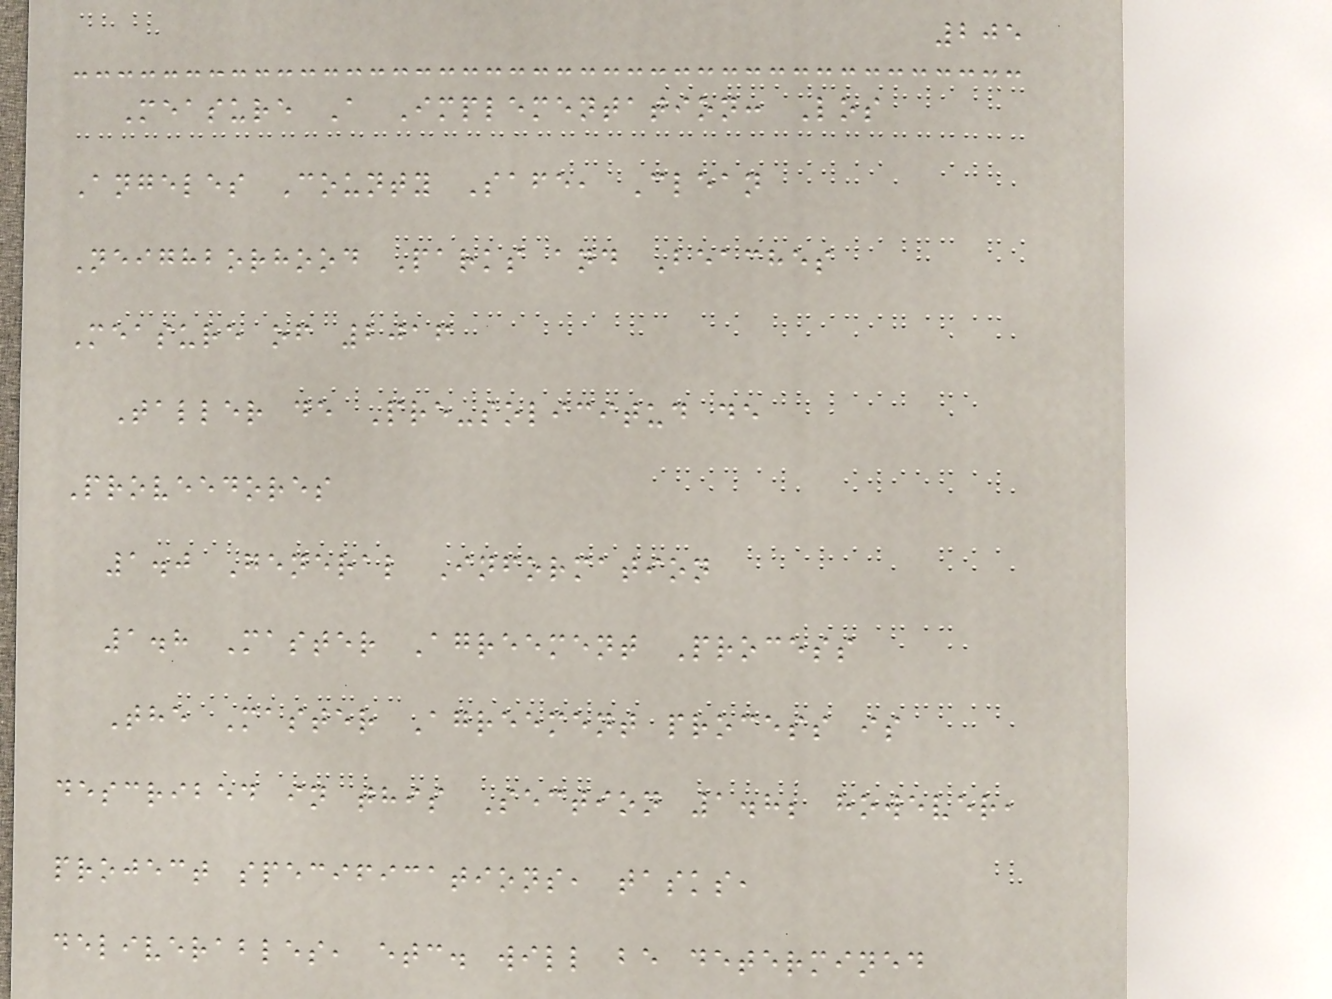205
Measure A Implementation: Los
Angeles County Safe, Clean
Neighborhood Parks and Beaches
Measure of 2016
Taller de Pre-solicitud de
Proveedores
1.0 General Information
1.8 Master Agreement Process
The Master Agreement process is
described in this Section 1.8; however,
project specifications, tasks,
deliverables, etc. will be determined
